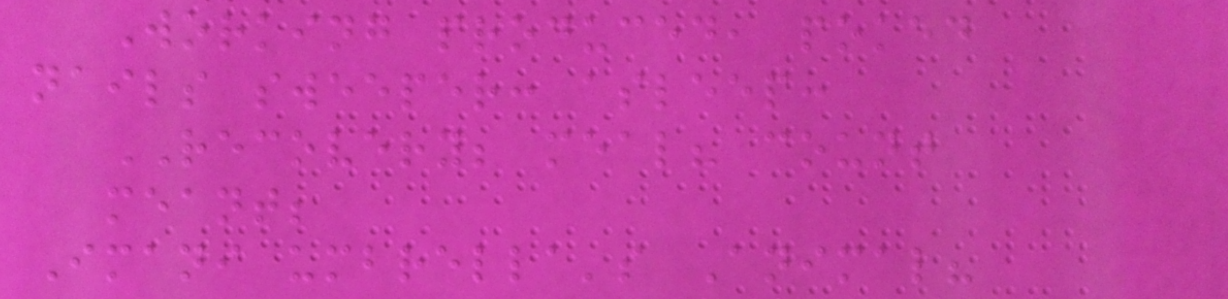Working produced, poked
nails sweeper: asleep:
RECOVERY; meal? count
meant;
Imani umbrella's Animal?
